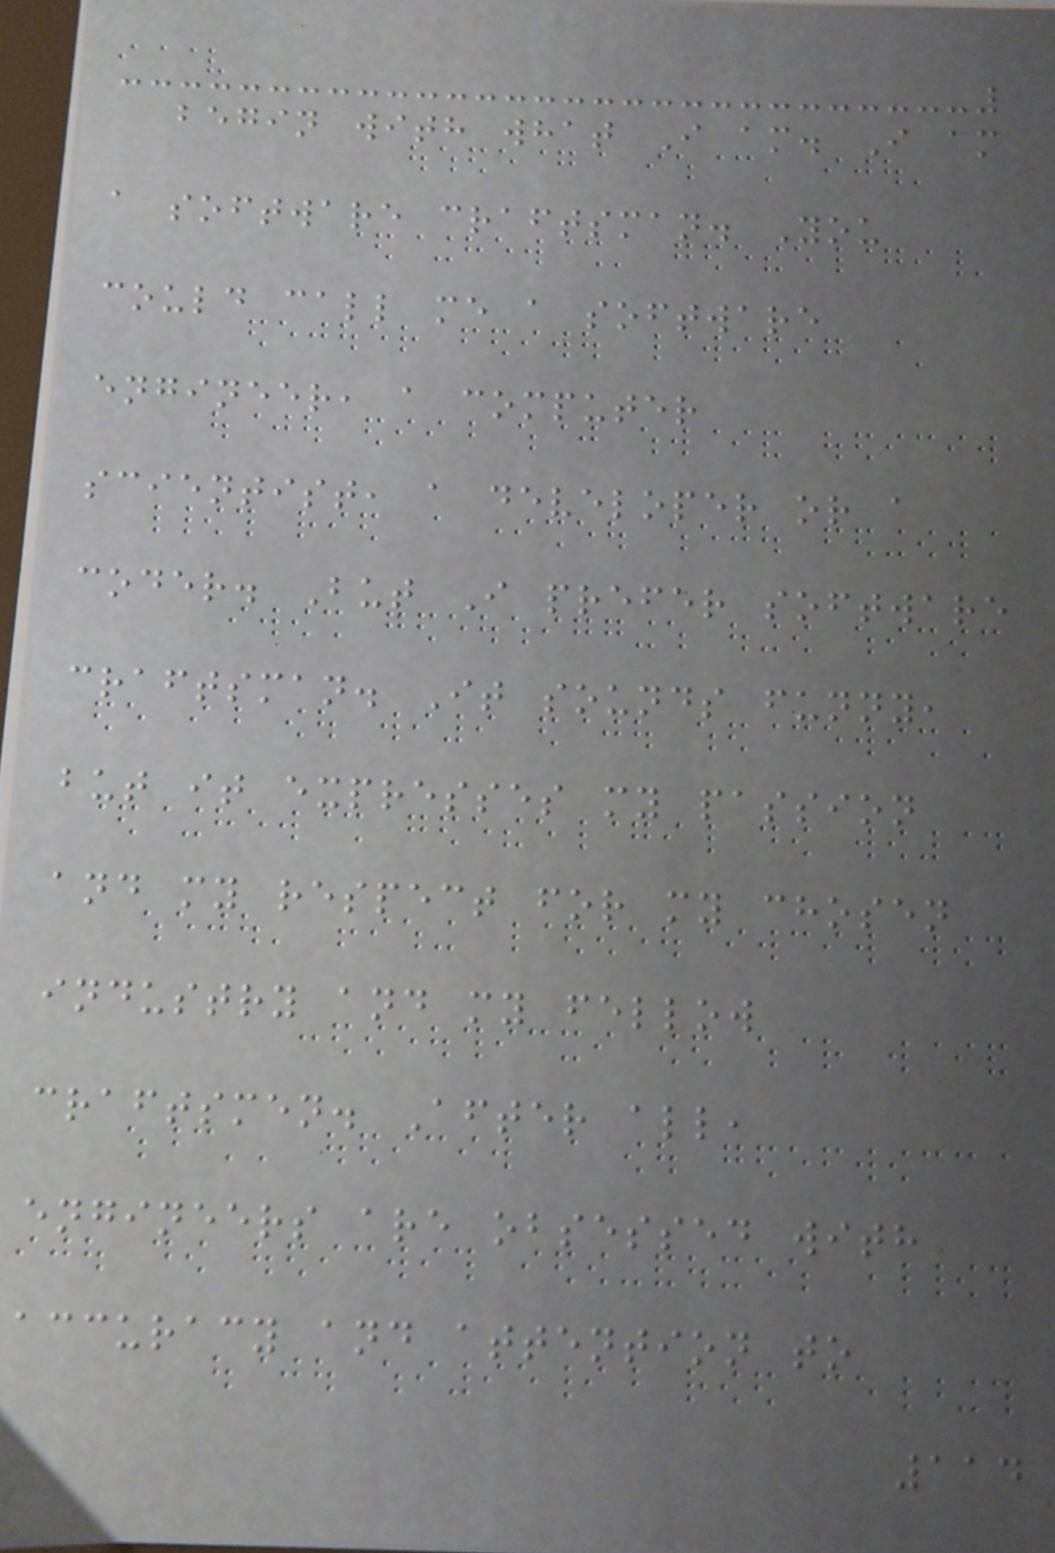begin with what I am. I am
a software craftsman. You
could call me a software
engineer, a computer
scientist, a developer or a
coder. But I prefer software
craftsman. It sounds funny,
but it expresses my passion
and my respect for my chosen
industry and my fellow
craftsmen. After all,
engineers are obsessed with
accuracy and attention to
114
